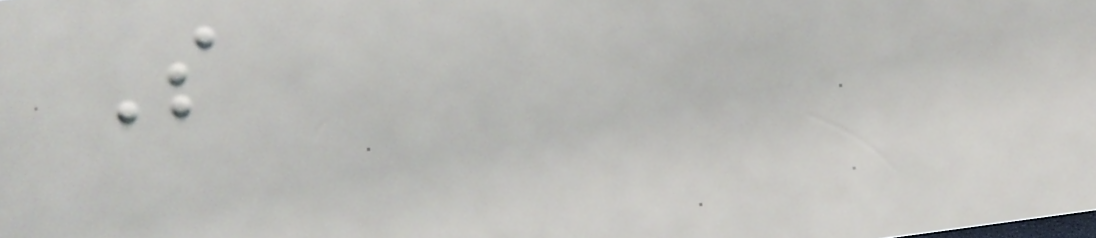S
